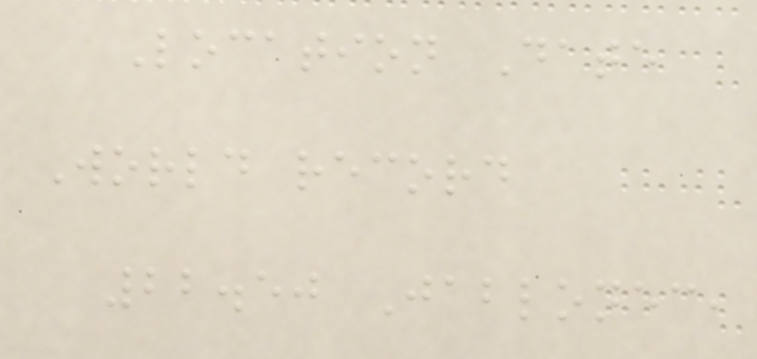Location Date
World record
22.50 Jablonec,
